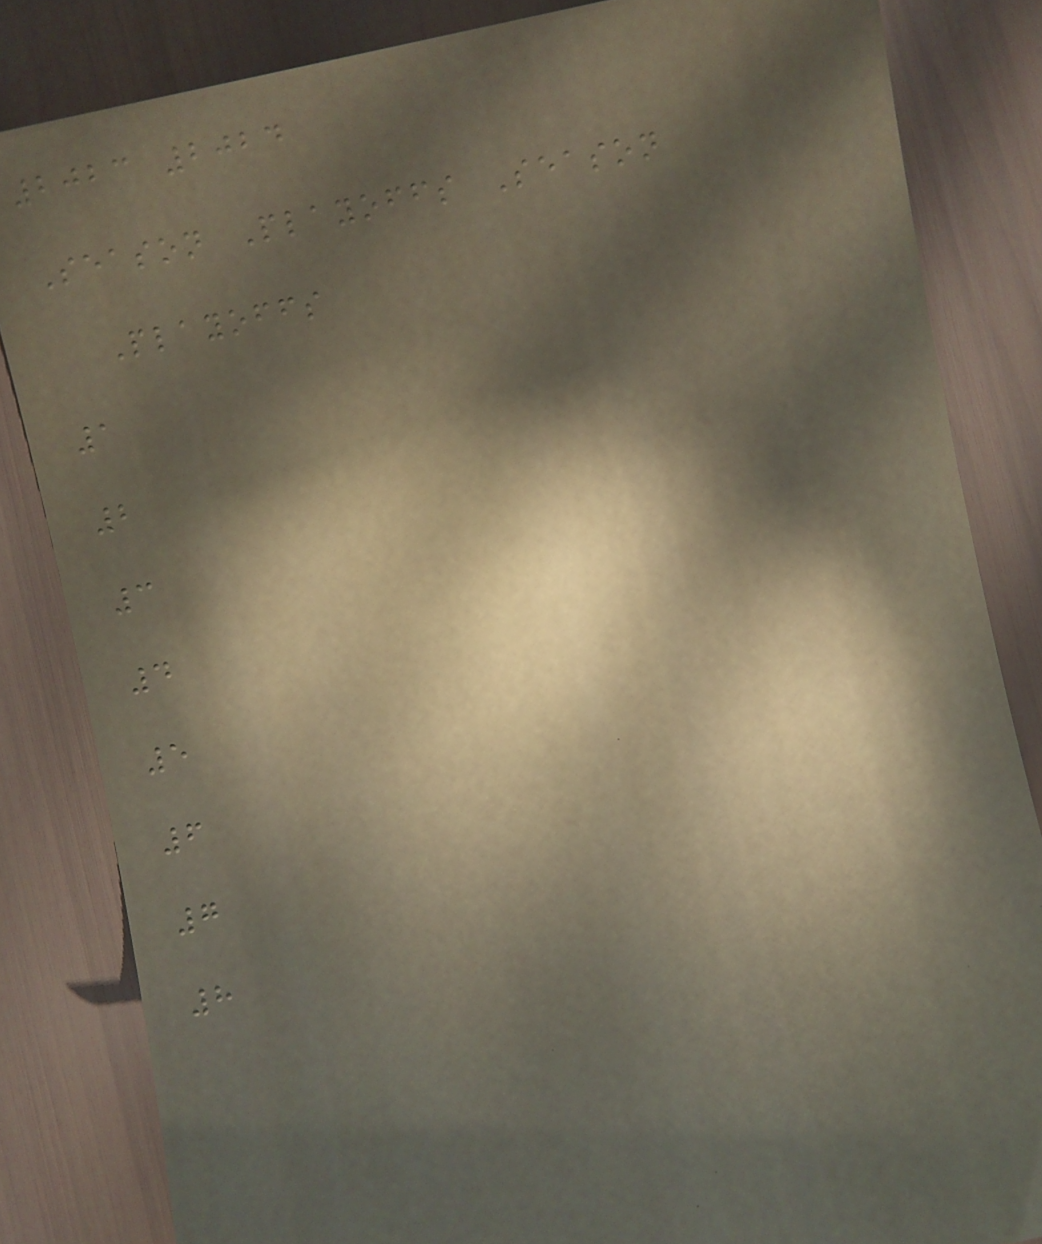2023 2024
Season Playoffs Season
Playoffs
1
2
3
4
5
6
7
8
